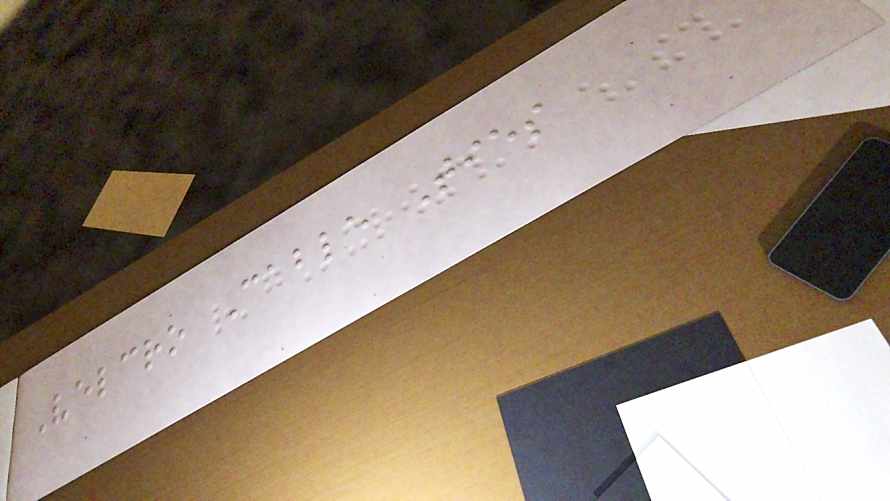Velcro Cable Ties
